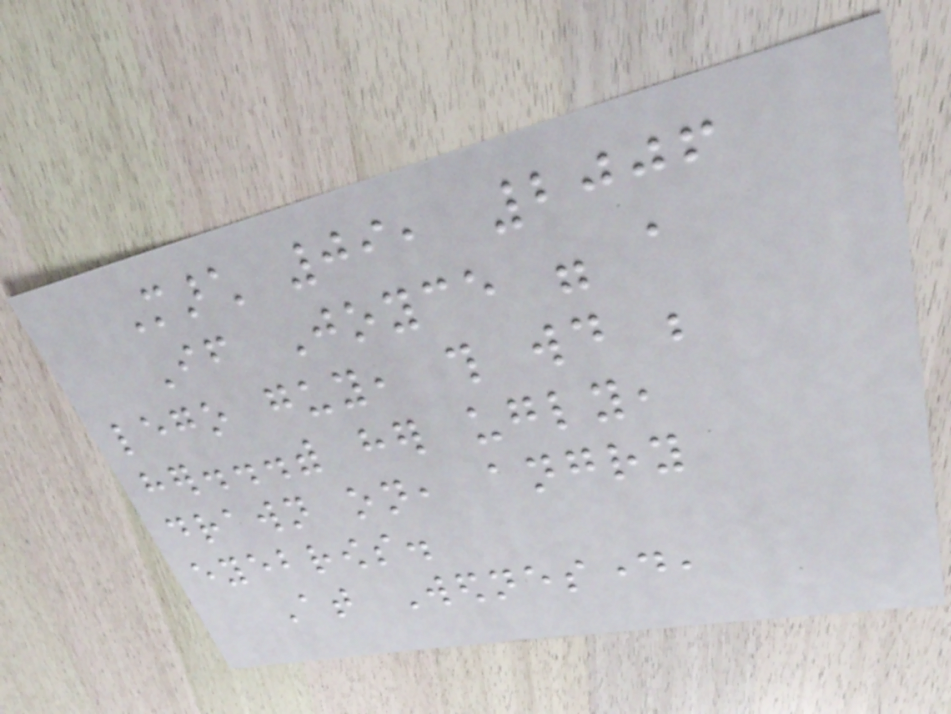March 09, 2006
If Joyce were a
lego guy, this would be
her...with her ugly,
drawn on, angry
eyebrows.
At Wednesday,
